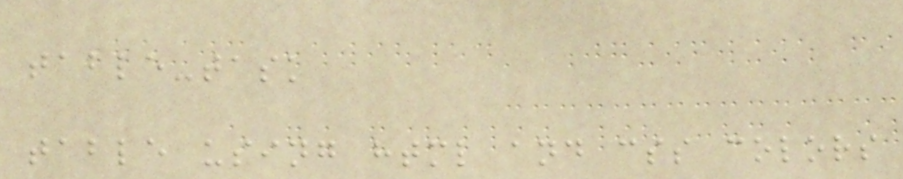table-task
table using html and css colors
